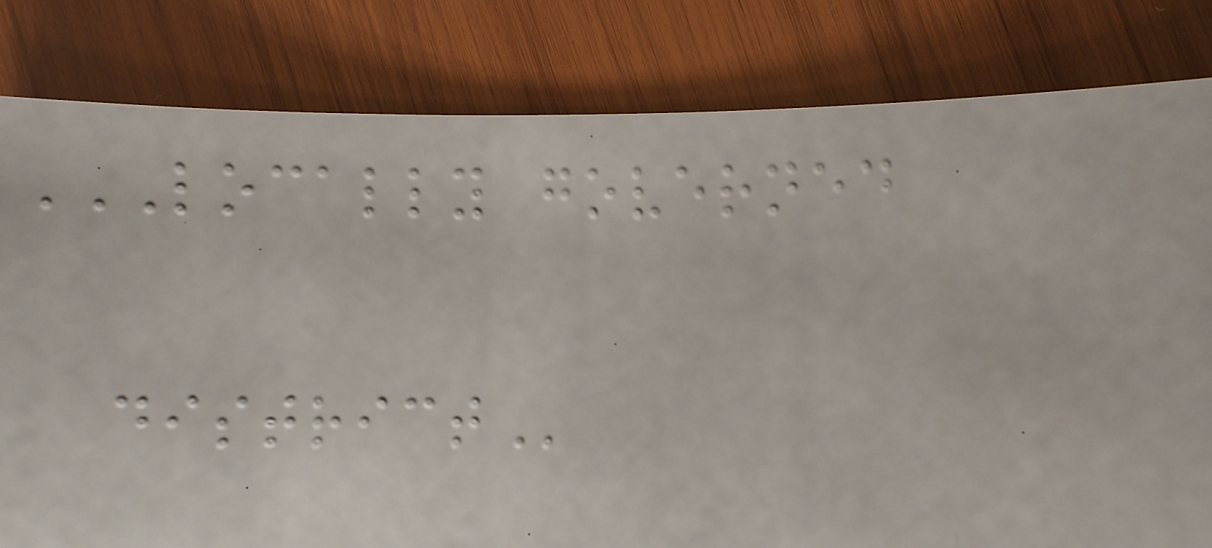LOCALLY GOVERNED
DISTRICT
